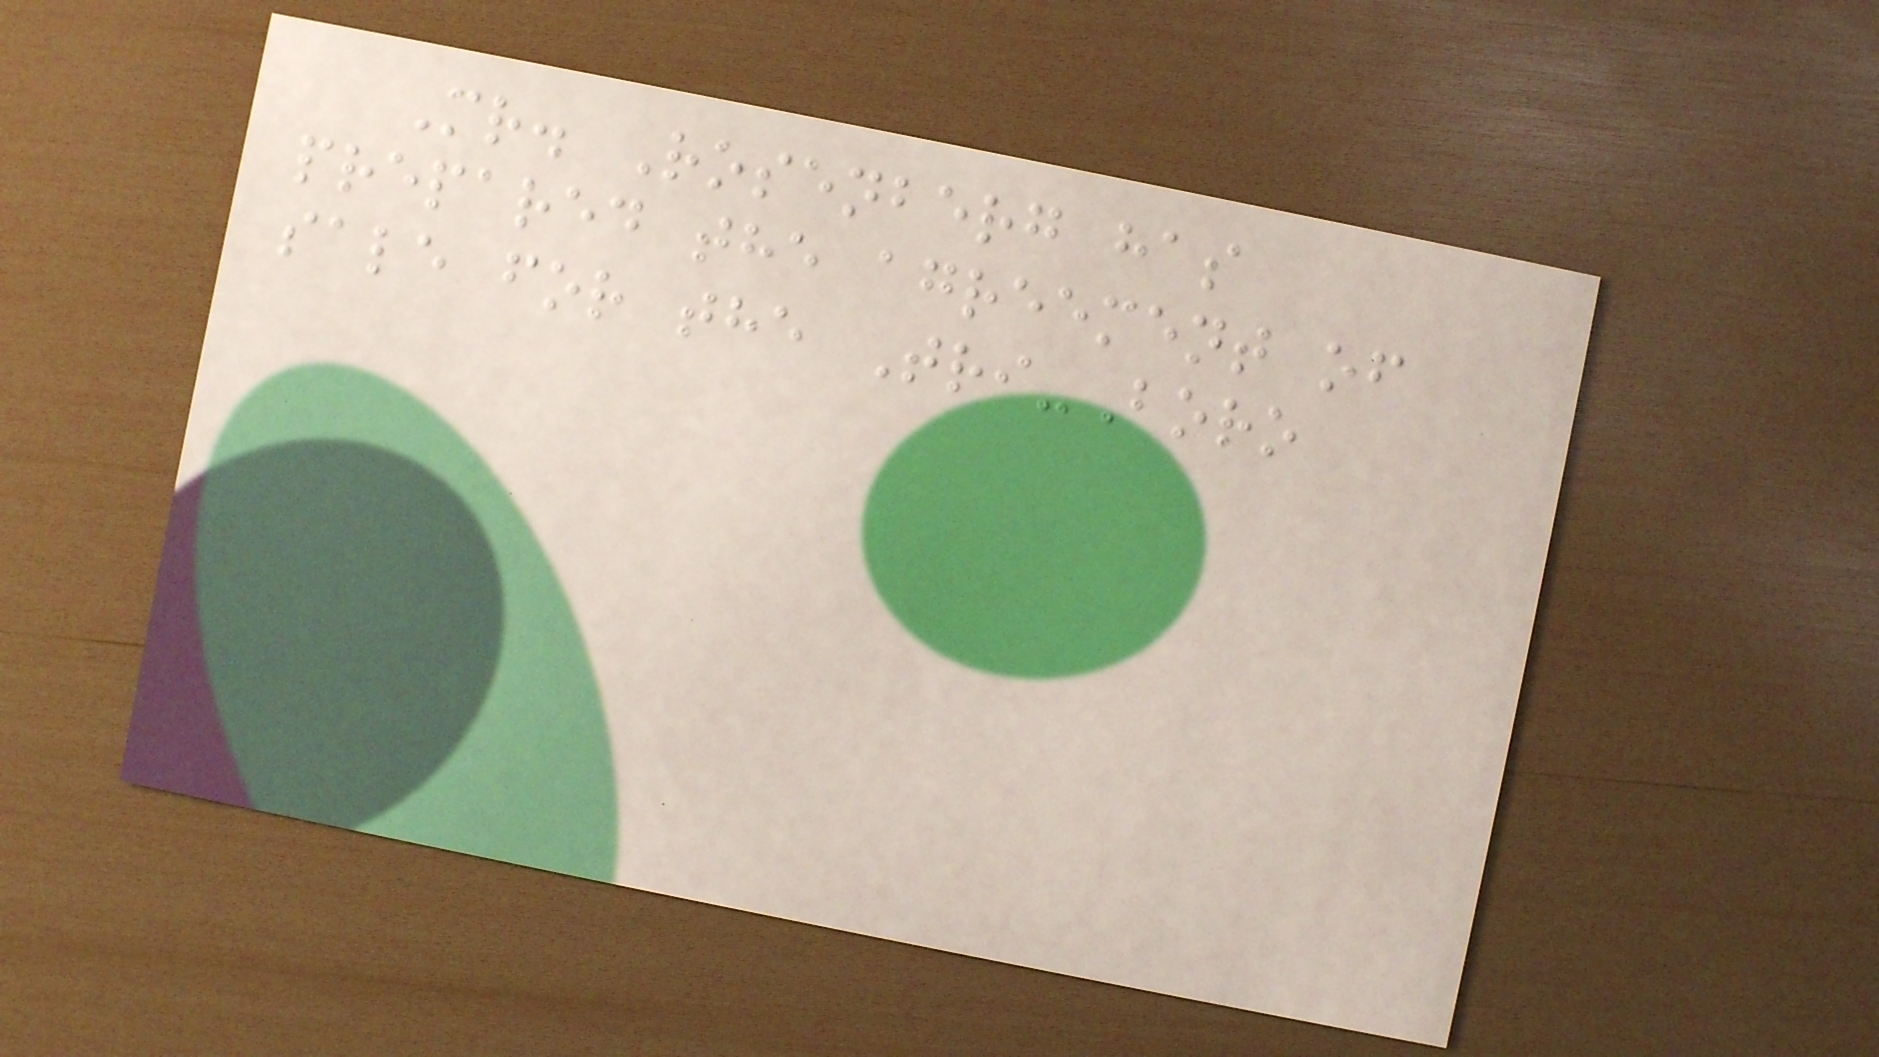Mr. Rosenberg has
prepared the agreement of
sale for the Tri-Boro
